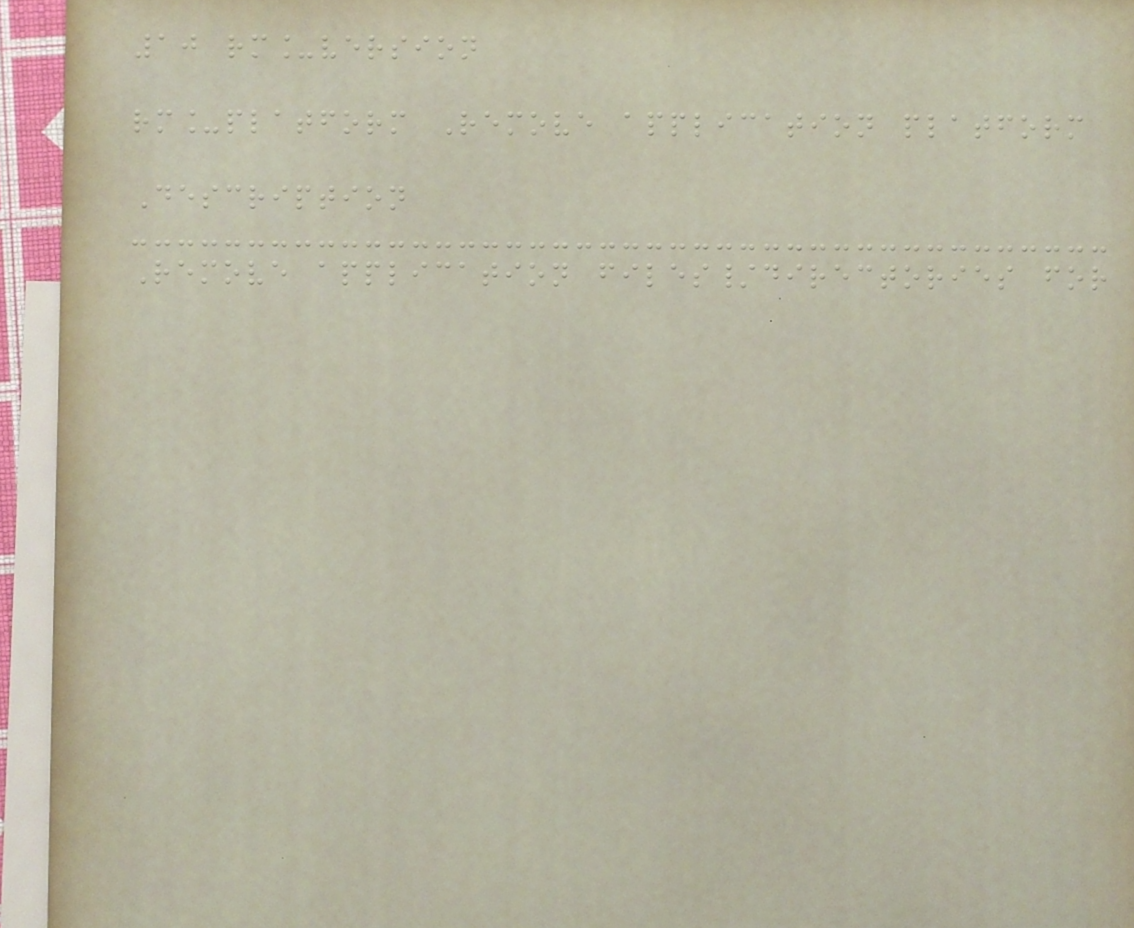10 rm_version
rm_platform Remove application platform
Description
Remove application files/directories for
